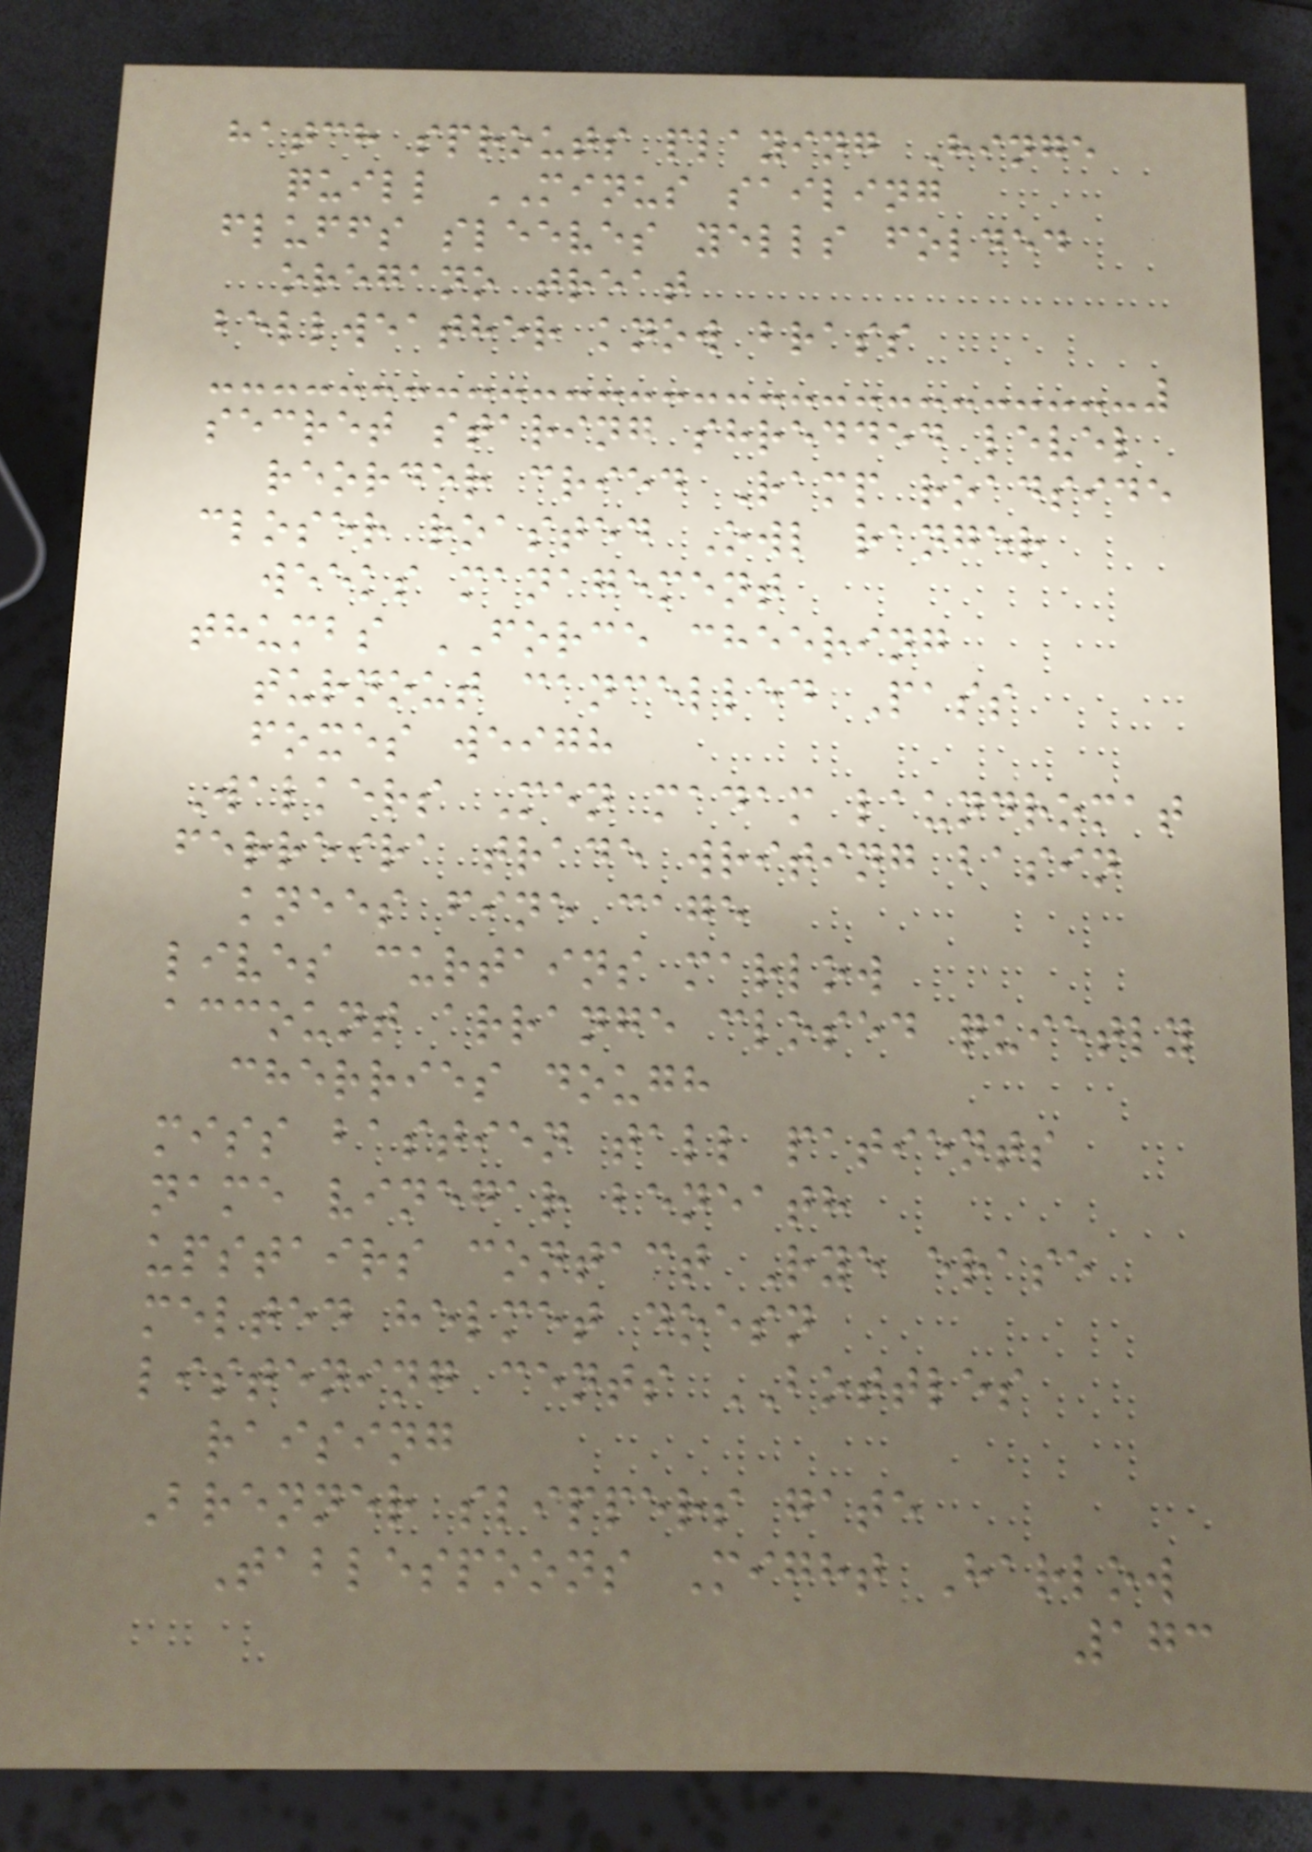hatch sprouts playing Hinge
quill MINUS sailing
fluffs sleeves yells folded
oregano treat
bellweather know brass
secret staring shredded level
reorder cried Ramp roadside
closer roasted Owl ranger
weeks management
thumbs FORCE cheering
turnout cancelled Pass
foxes weigh
Walkers Men madam laundromat
ferreira trade writing basin
knees fine cage
lives curtains marlow
account arrange closed quietly
cherries dough
miss bastien tall patients
name vinegar beneath
upstairs contact Rye erase
melted helmet doesn
listening cents BOTTLES
raising
Brenner slippers gate
Tablespoons Might Harlow
173
